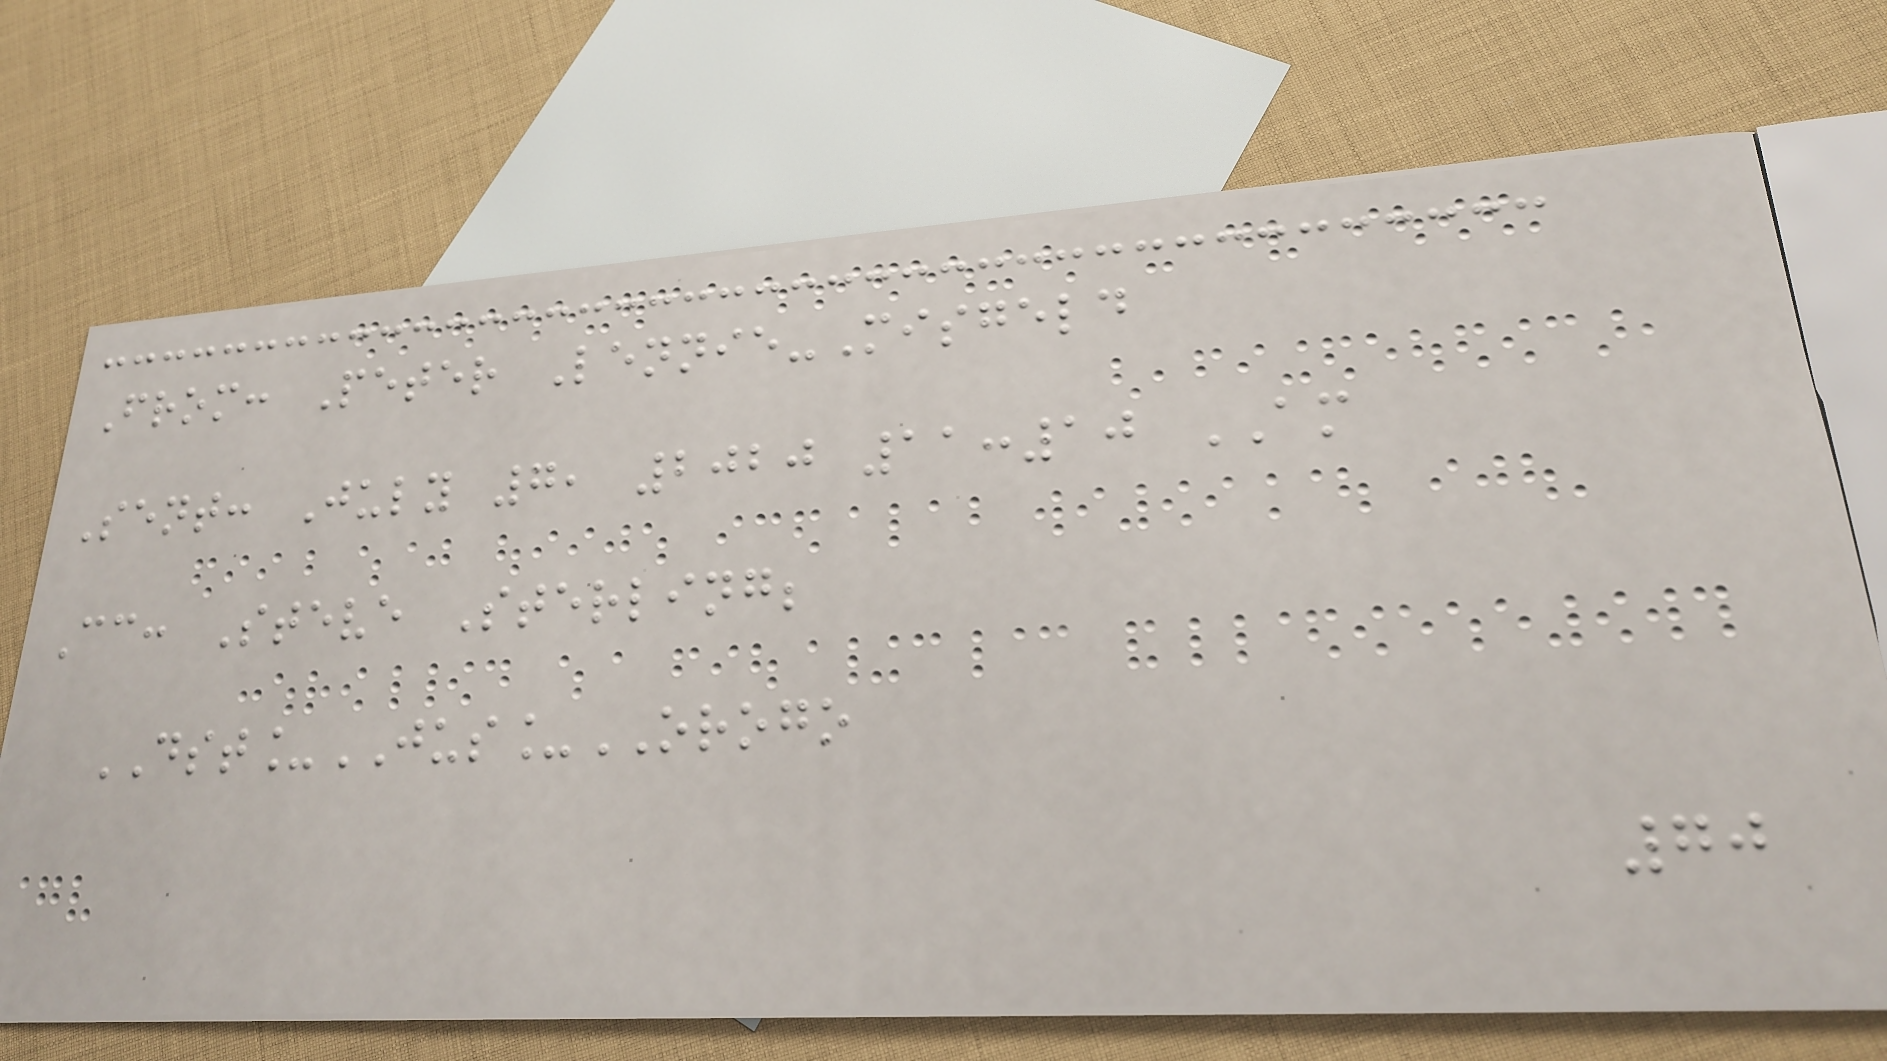From: Peter Lennie-Misgeld
Sent: July 7, 2020 11:10 AM
Cc: Steve Sterling;
DST_JUS_OROGO
70
